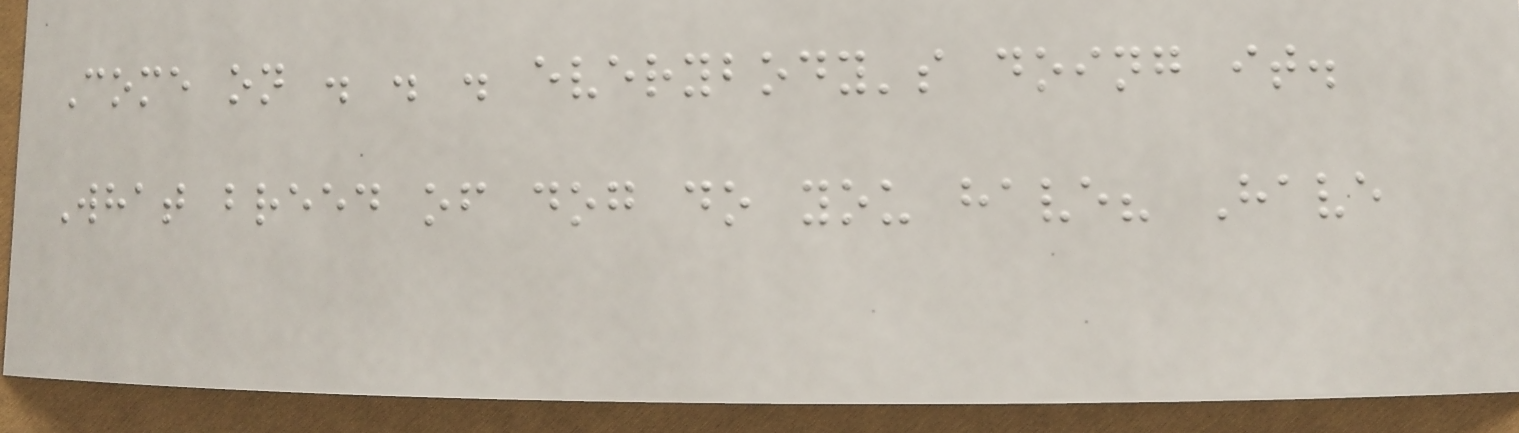Come on . . . everybody's doing it.
What breed of dog do you have? Have
